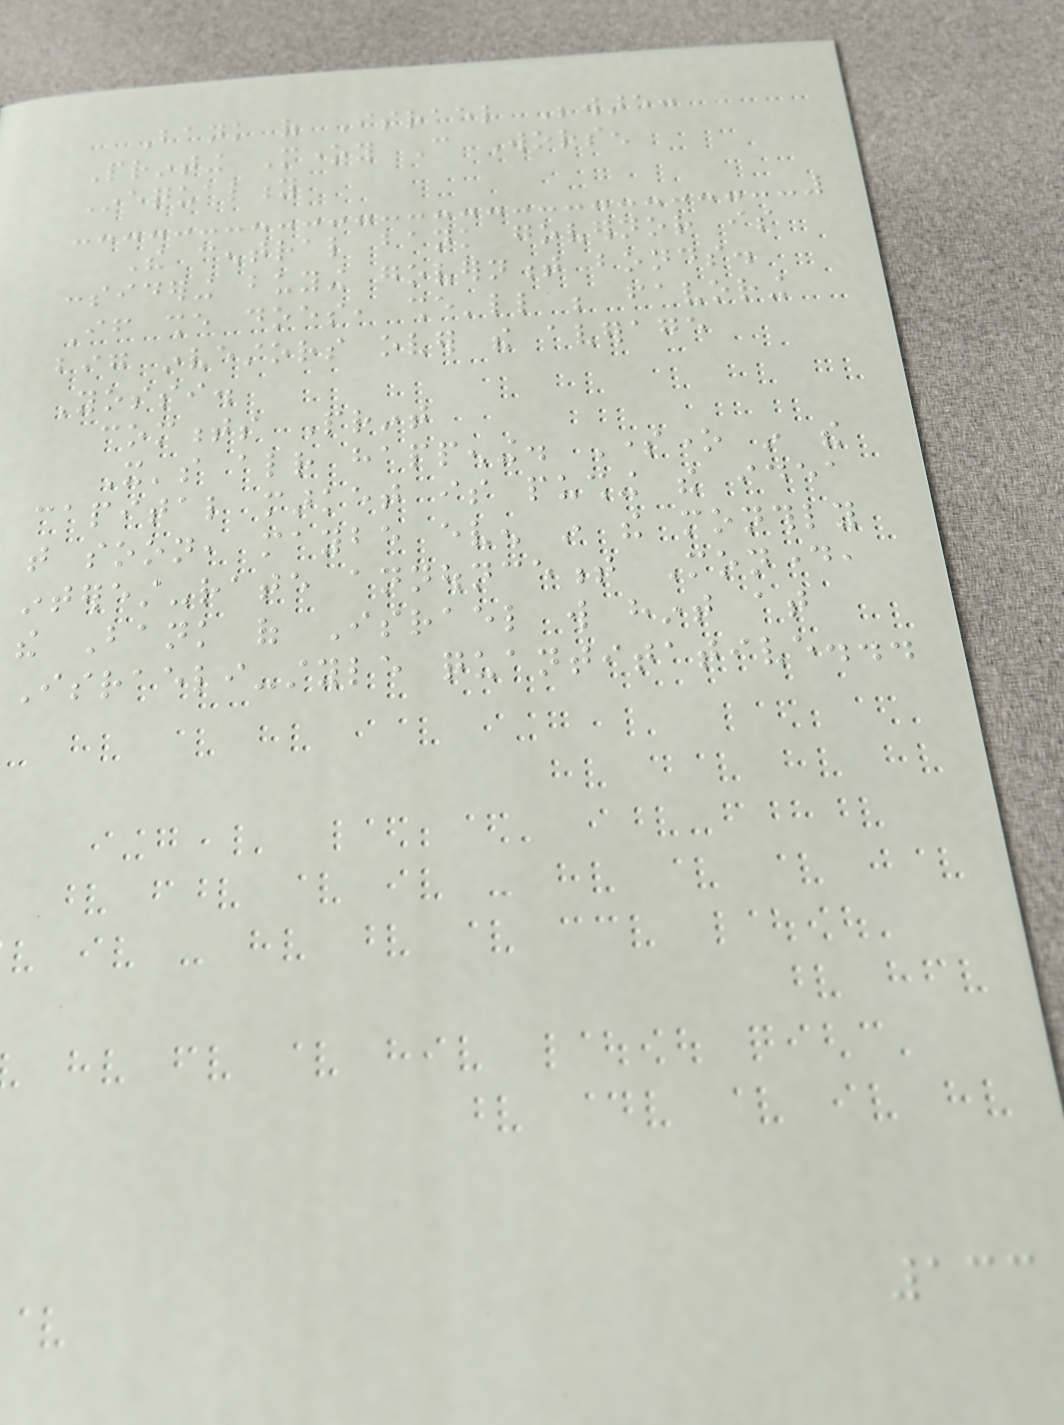Bank of Israel Beware:
Printing Money Can Worsen
Inequality
The central bank governor is
considering buying government bonds.
If she does, she'll be favoring
big investors over the average
Yossi.
comments Print
It's already happening. Someone in the
capital market is pushing the idea
that soon, maybe even in the monthly
interest-rate announcement Monday,
the Bank of Israel will hint at
Israeli-style quantitative...
133
